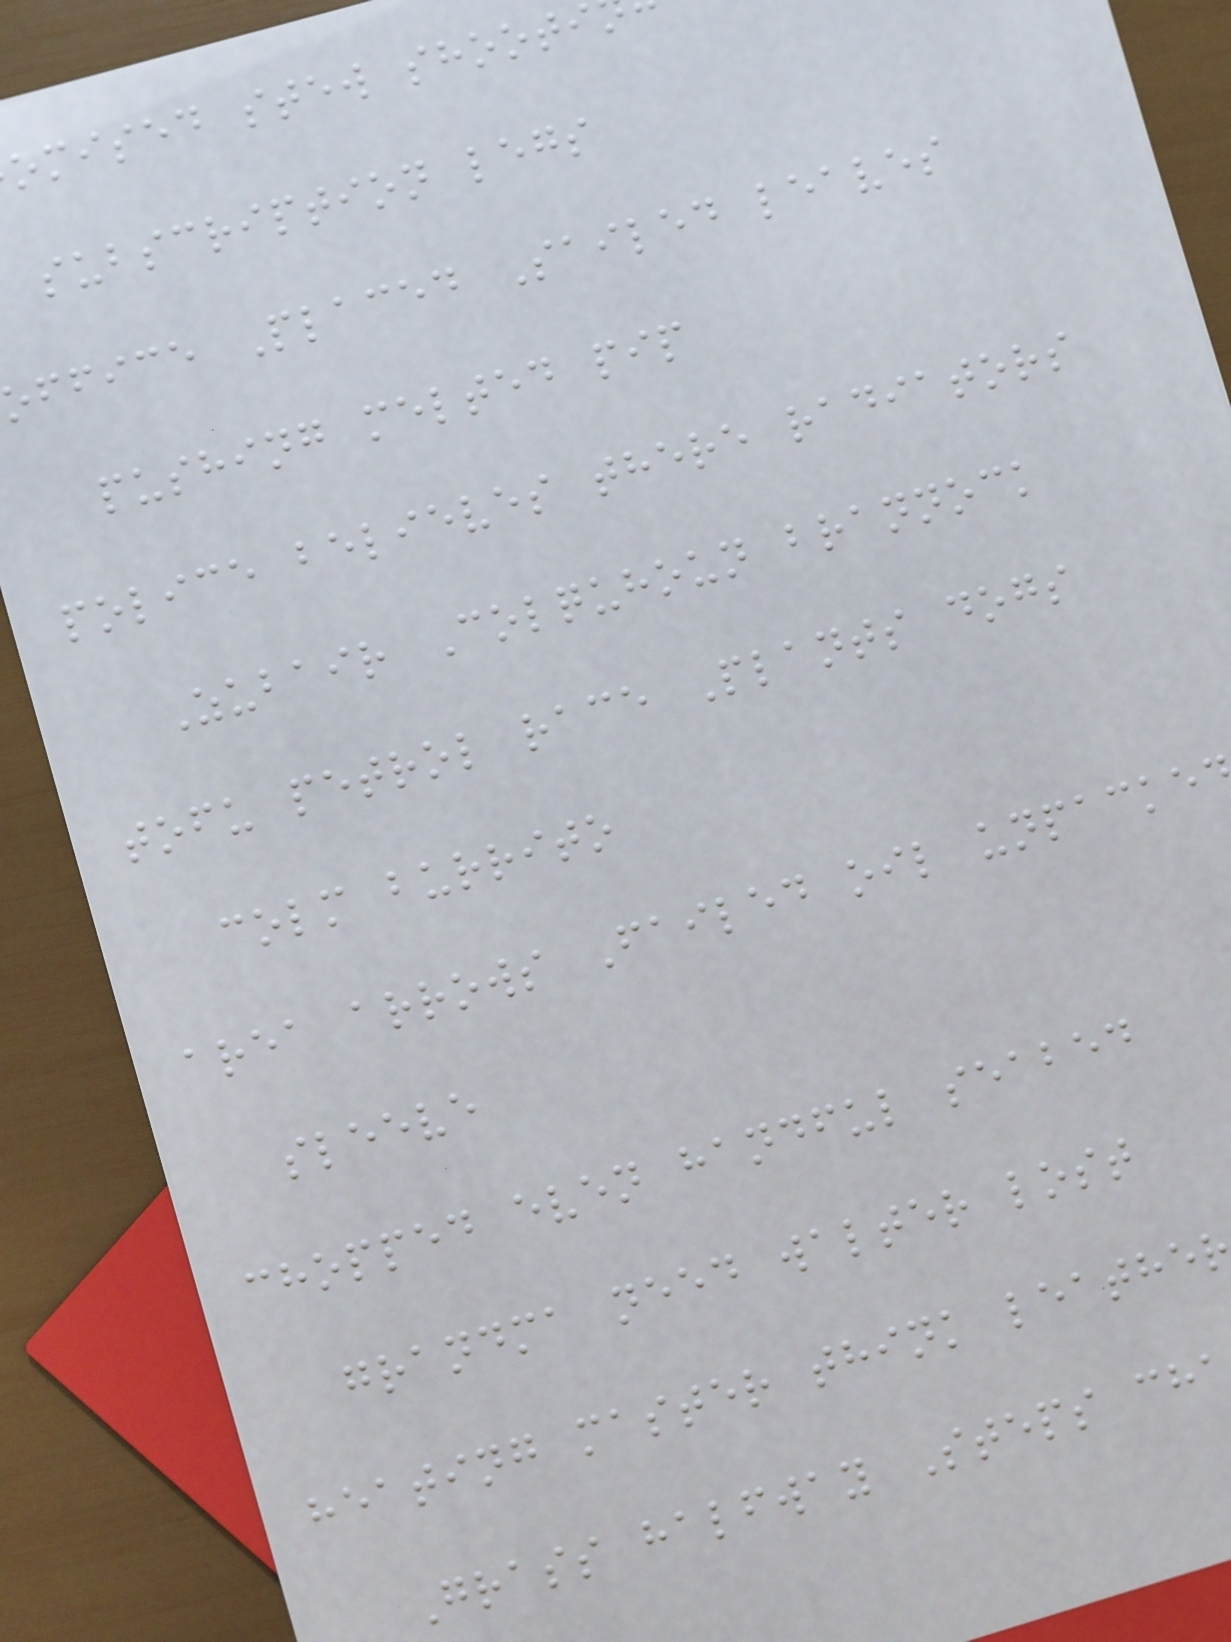omised stew shooti
subscription legs
office Placed Sailed leaves
pushing melted pip
police believes there radiators
Zubair Colquhoun brannock
tofu petrol race Plants dogs
colm burrito
area arrows Failed oil unpacke
sleeve
chopped even handful seabed
grandma need walter lost
heating master think leathe
Grass halfway Steps ch
